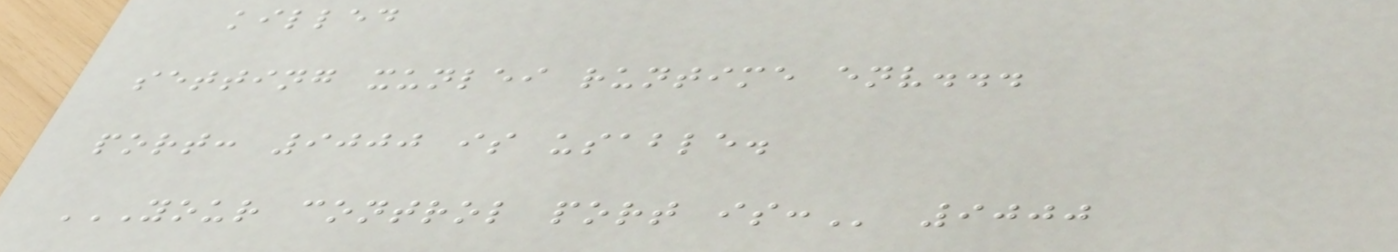killed
setting xunlei runtime env...
port: 9000 is usable.
YOUR CONTROL PORT IS: 9000
